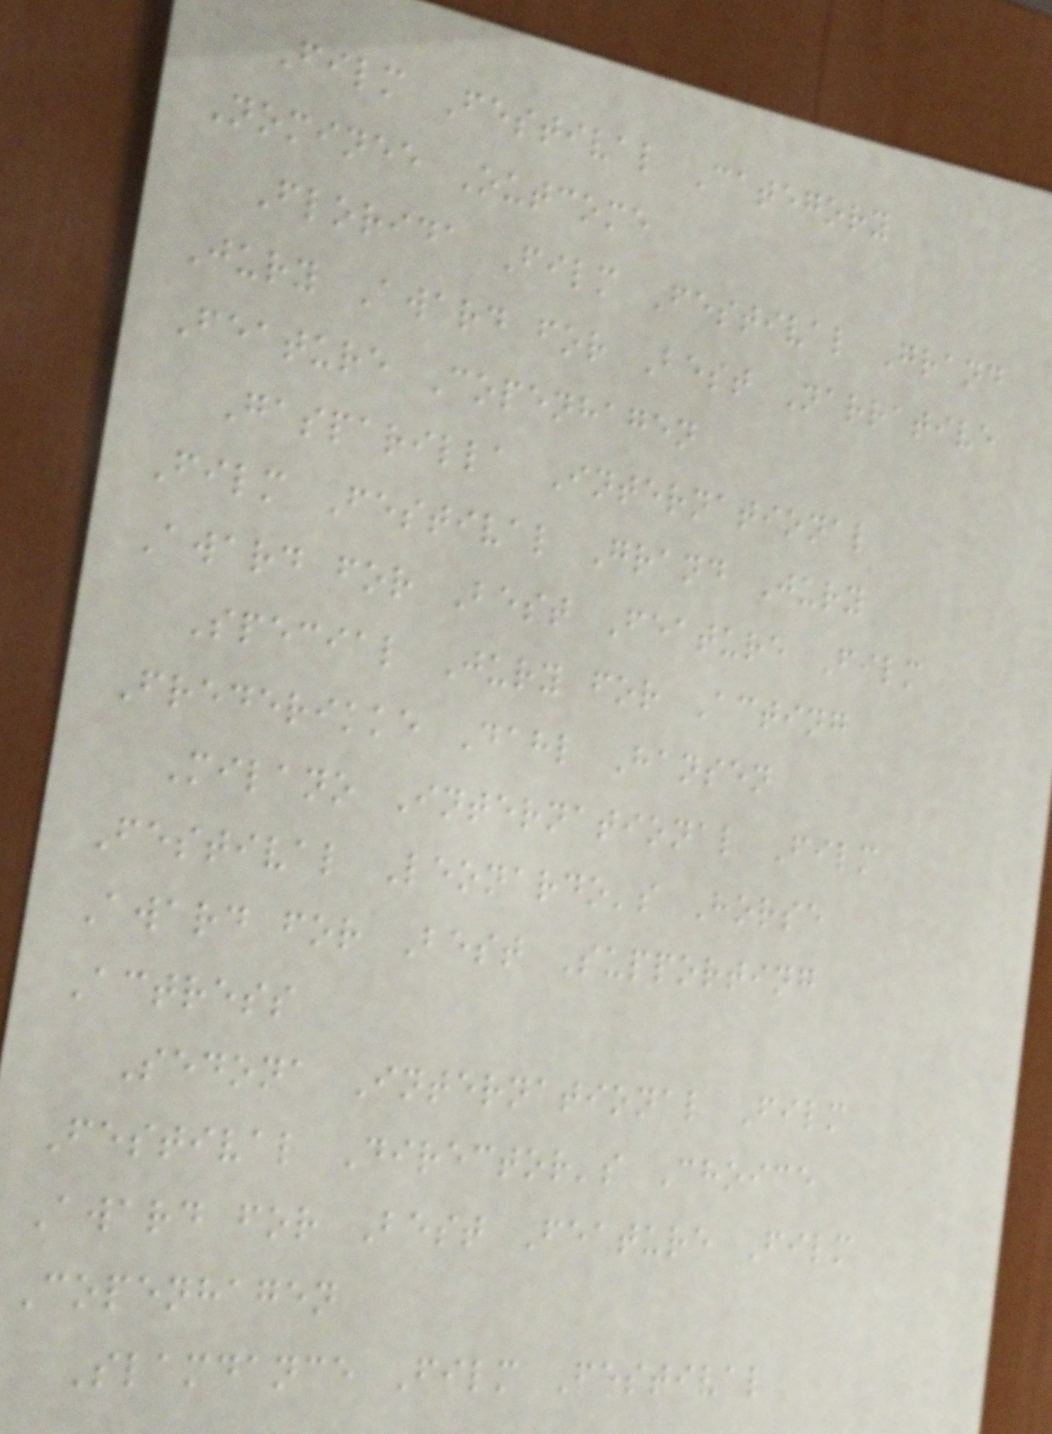Film Festival Category
Nominee Outcome
Florida Film Festival Grand
Jury Award for Best Narrative
Feature Copenhagen
Gasparilla International
Film Festival Grand Jury
Award for Best Feature Film
Special Jury for Acting
Frederikke Dahl Hansen
Milano International Film
Festival Leonardo's Horse
Award for Best Supporting
Actress
Sedona International Film
Festival Director's Choice
Award for Best Feature Film
Copenhagen
Slamdance Film Festival
